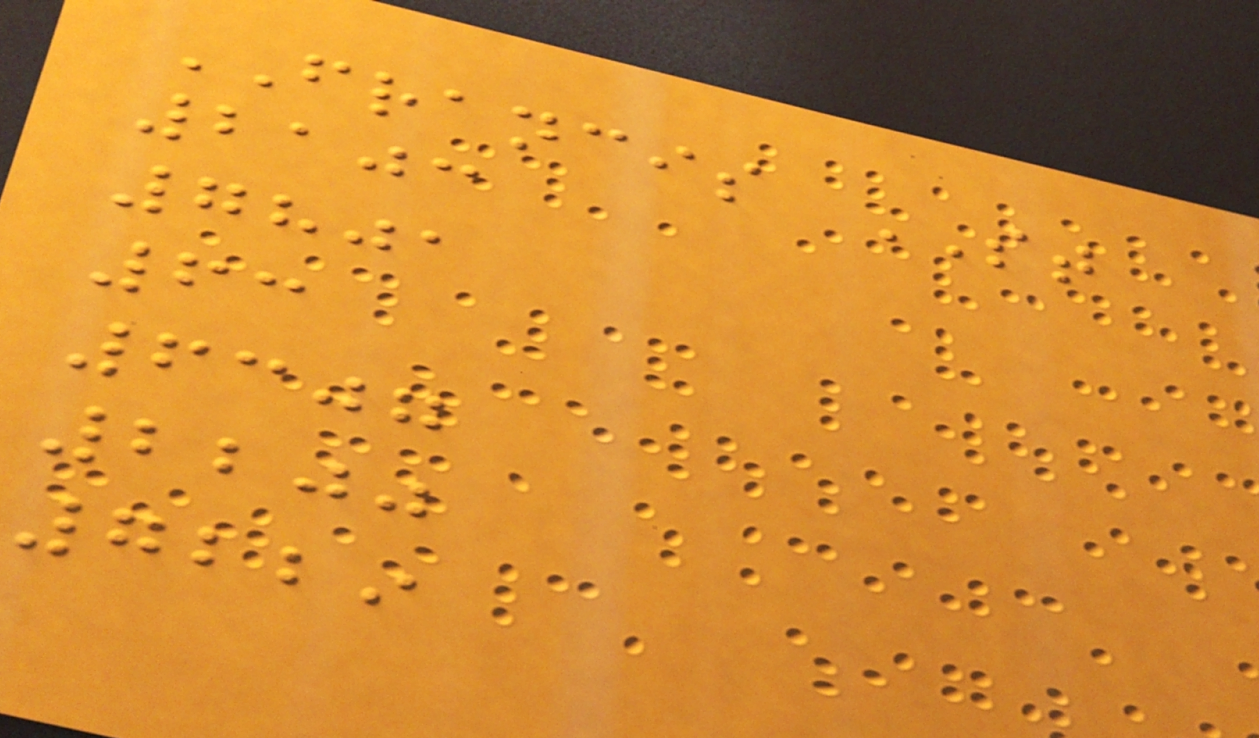FRANCIS ST
2103
7801
63
6307
2200
7229
